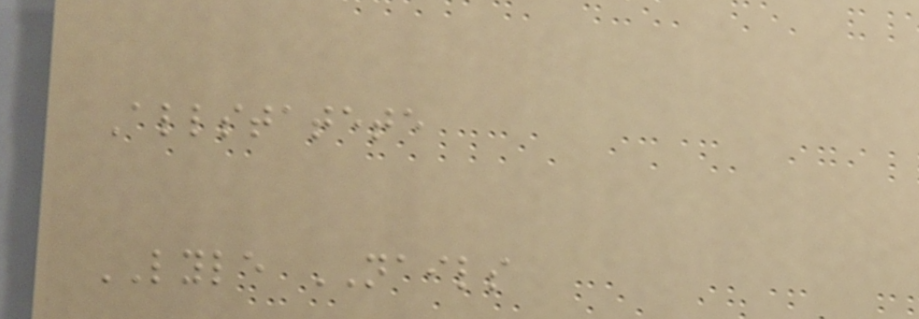Allstatete
LYLE NAILS
